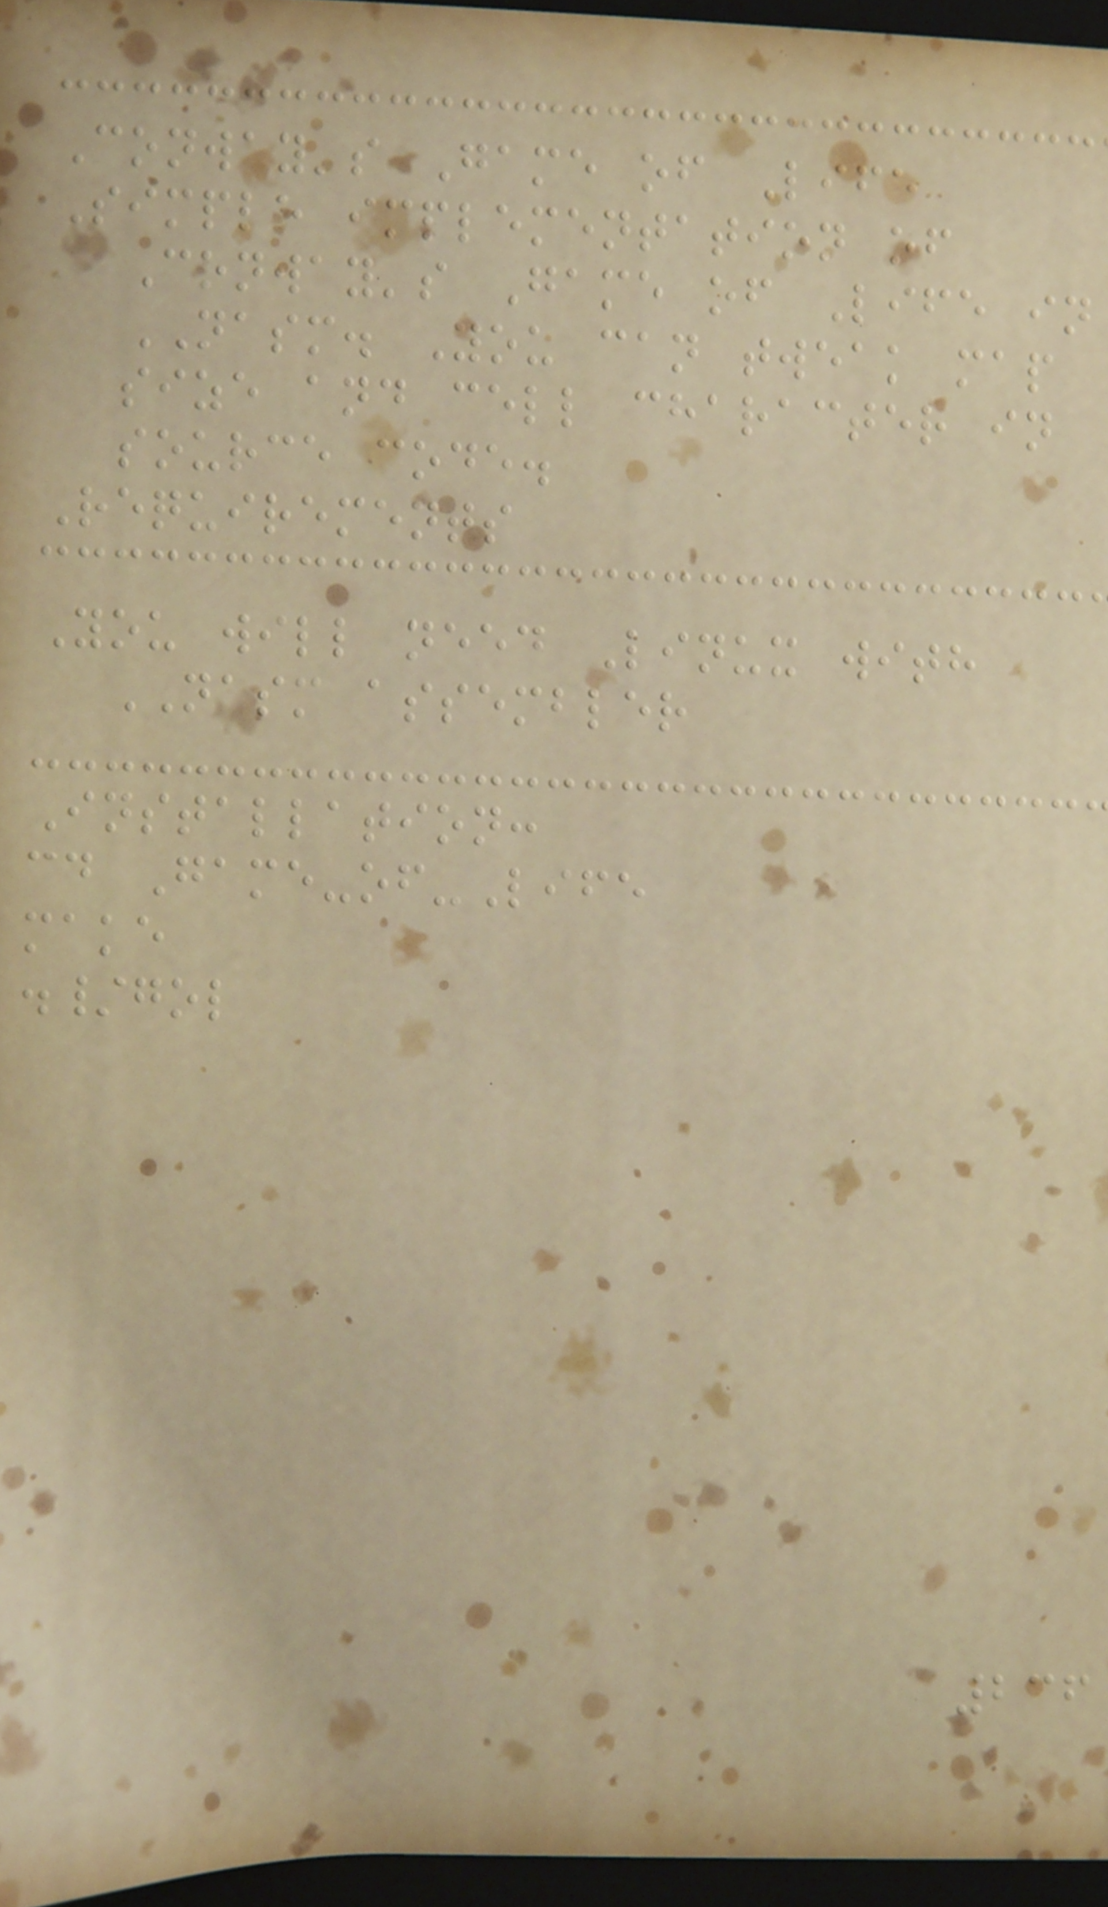Conway's Game of Life
Simple implementation of
Conway's Game of Life in
NASM. You can tweak map
size and cell character in
source code.
Requirements
You will need Linux with
NASM assembler
Installation:
cd Game-of-Life
make
./gol
236
